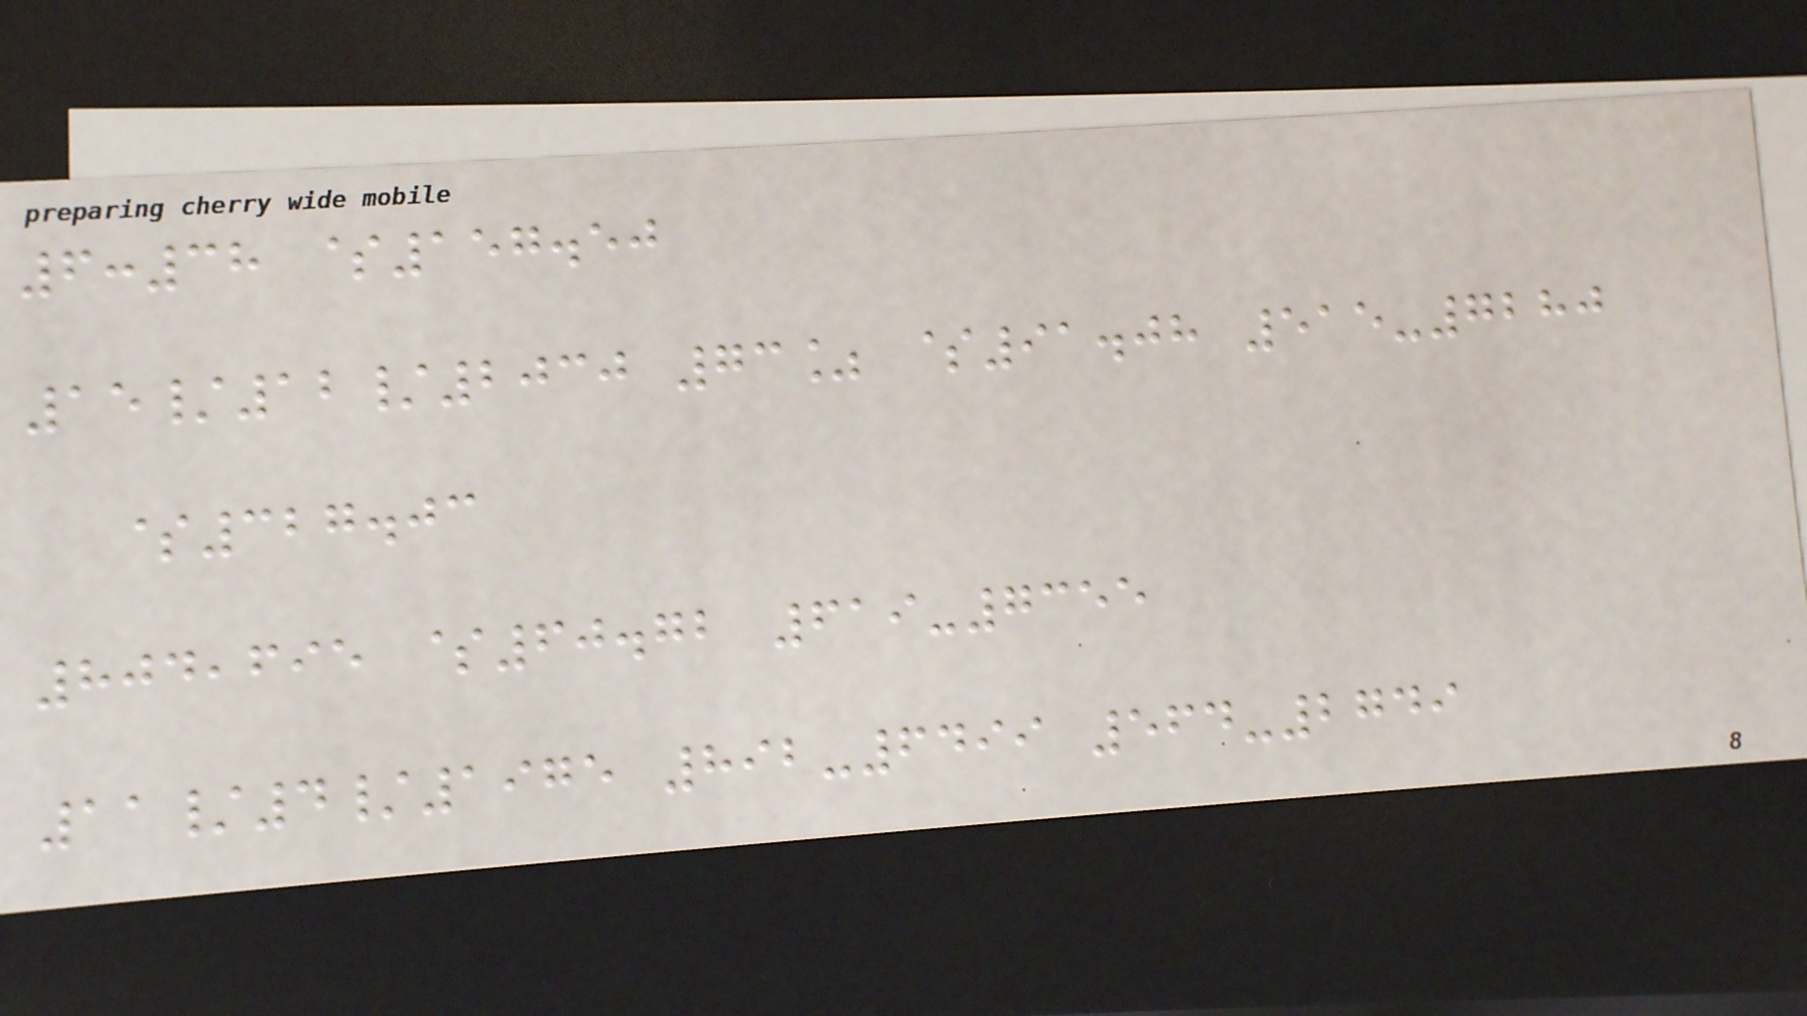6:38 $157.50
15/12/2030 73% $91.08 515-7280
$327.03
804,695 $60.72 619-7355
11/4/1975 892-6499 564-2749
